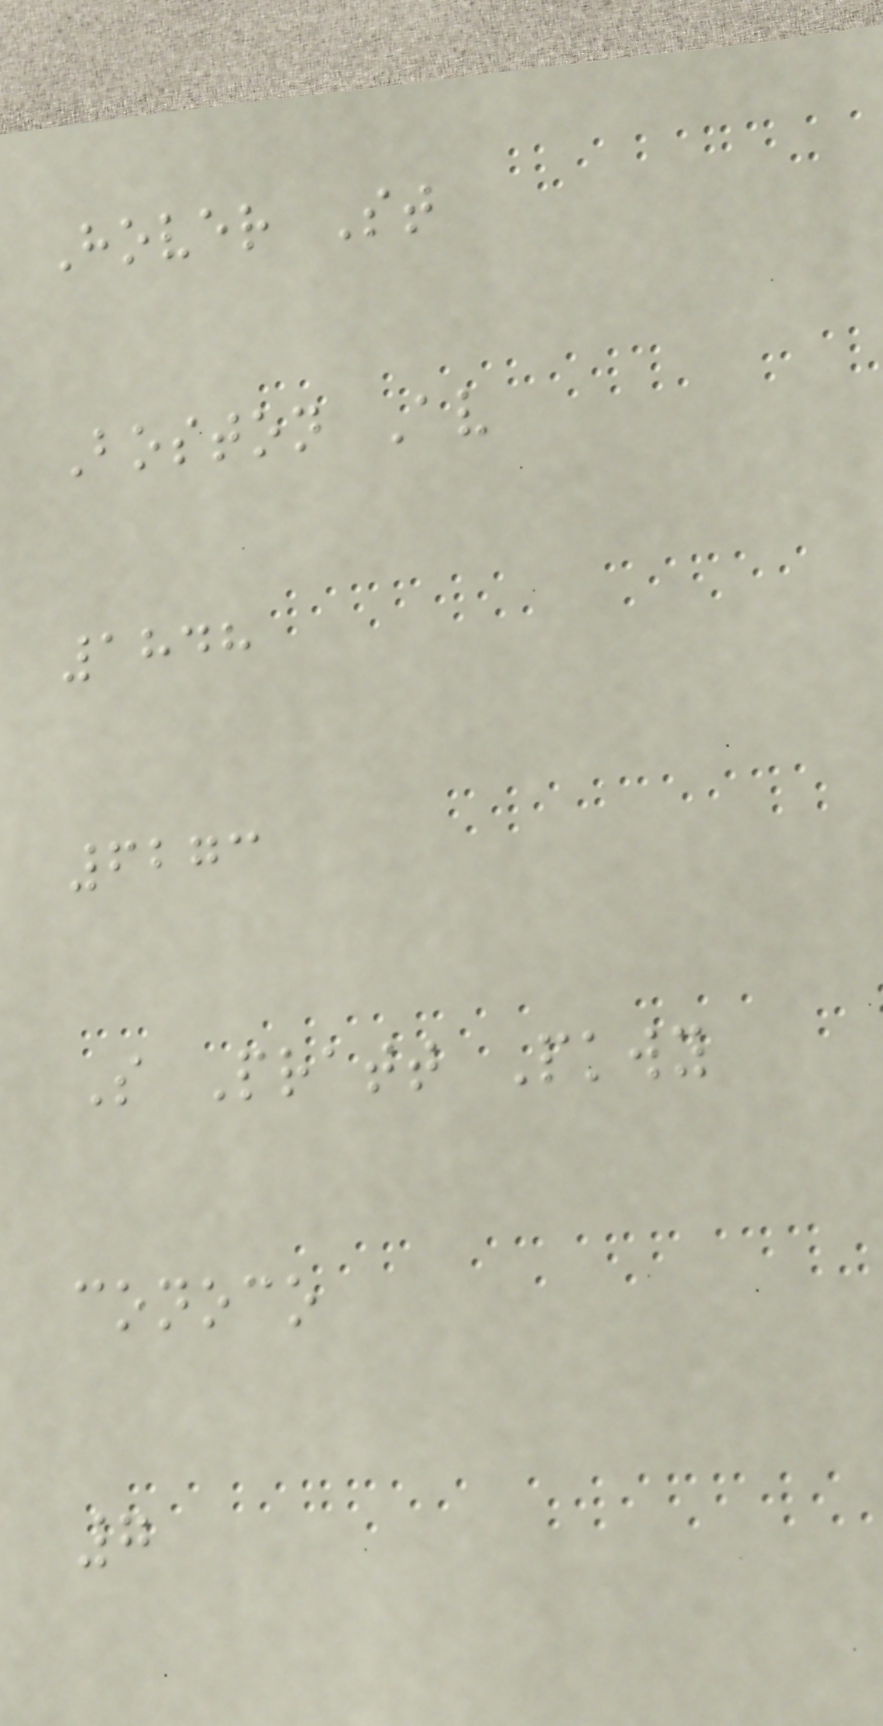Hover St
Boston Av
1848
6273
S Pratt Pkwy
conoco
7
